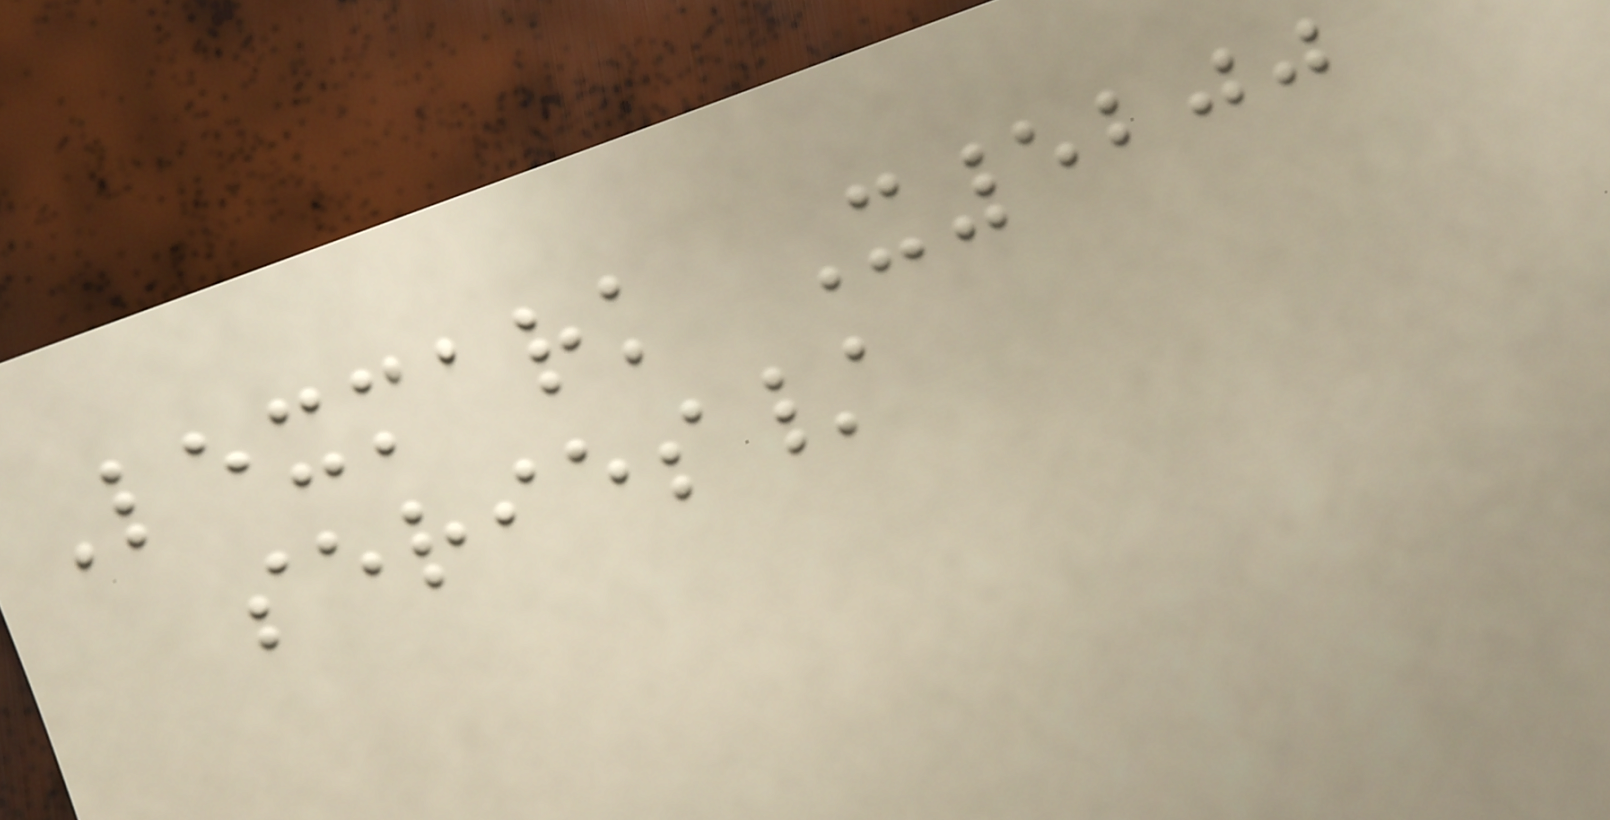Lexmark X5200
series/
